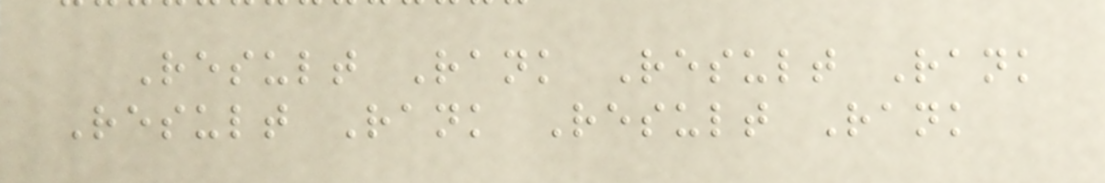Result Rank Result Rank
Result Rank Result Rank
